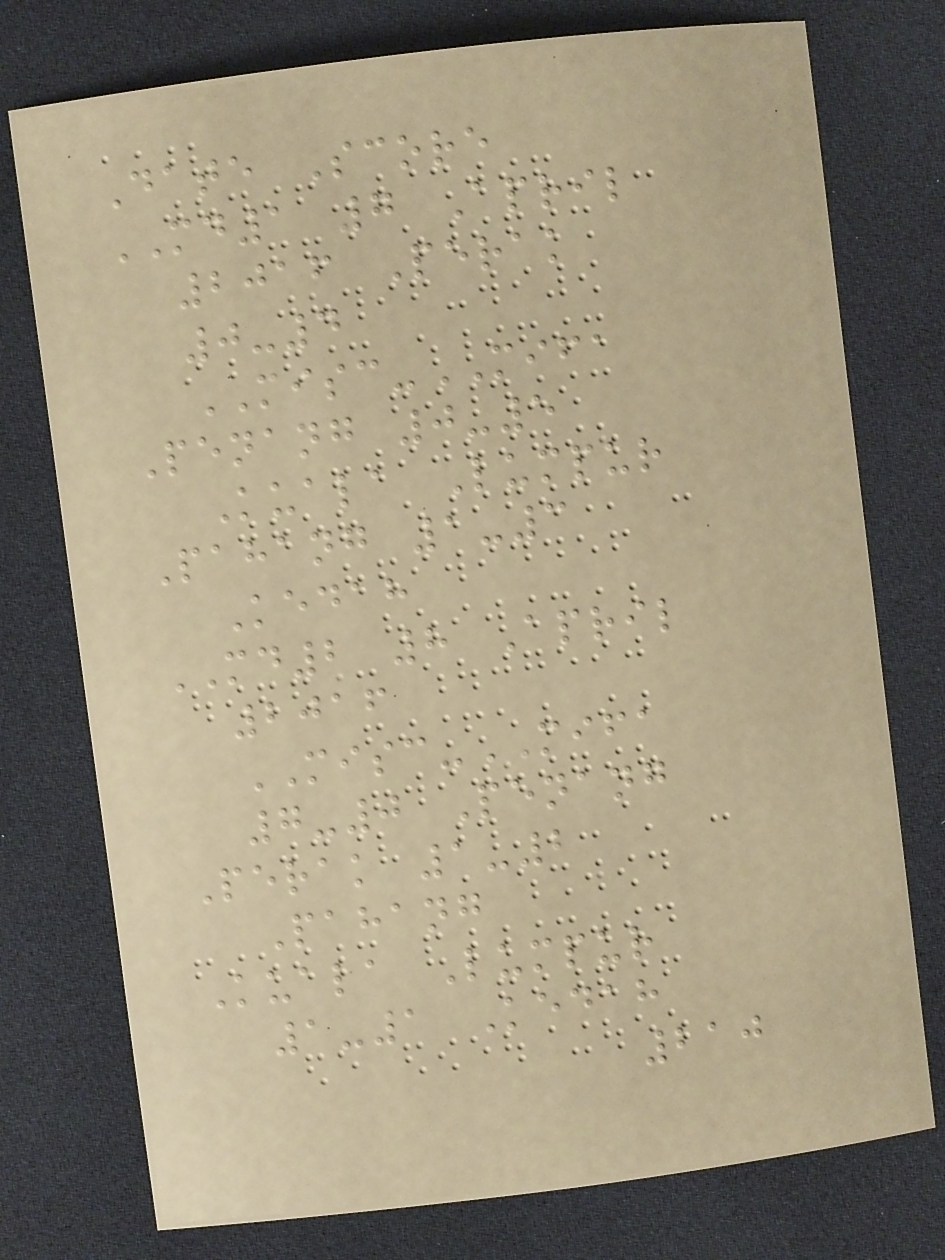Date Score
MD1 7 April
2016 Perak
0-4
MISC-MIFA
Penang 0-5
Kuala Lumpur
Pahang 1-3
Kedah
MD2 8 April
2016
MISC-MIFA
7-0 Penang
Perak 1-2
Pahang
Kuala Lumpur
1-1 Kedah
210
